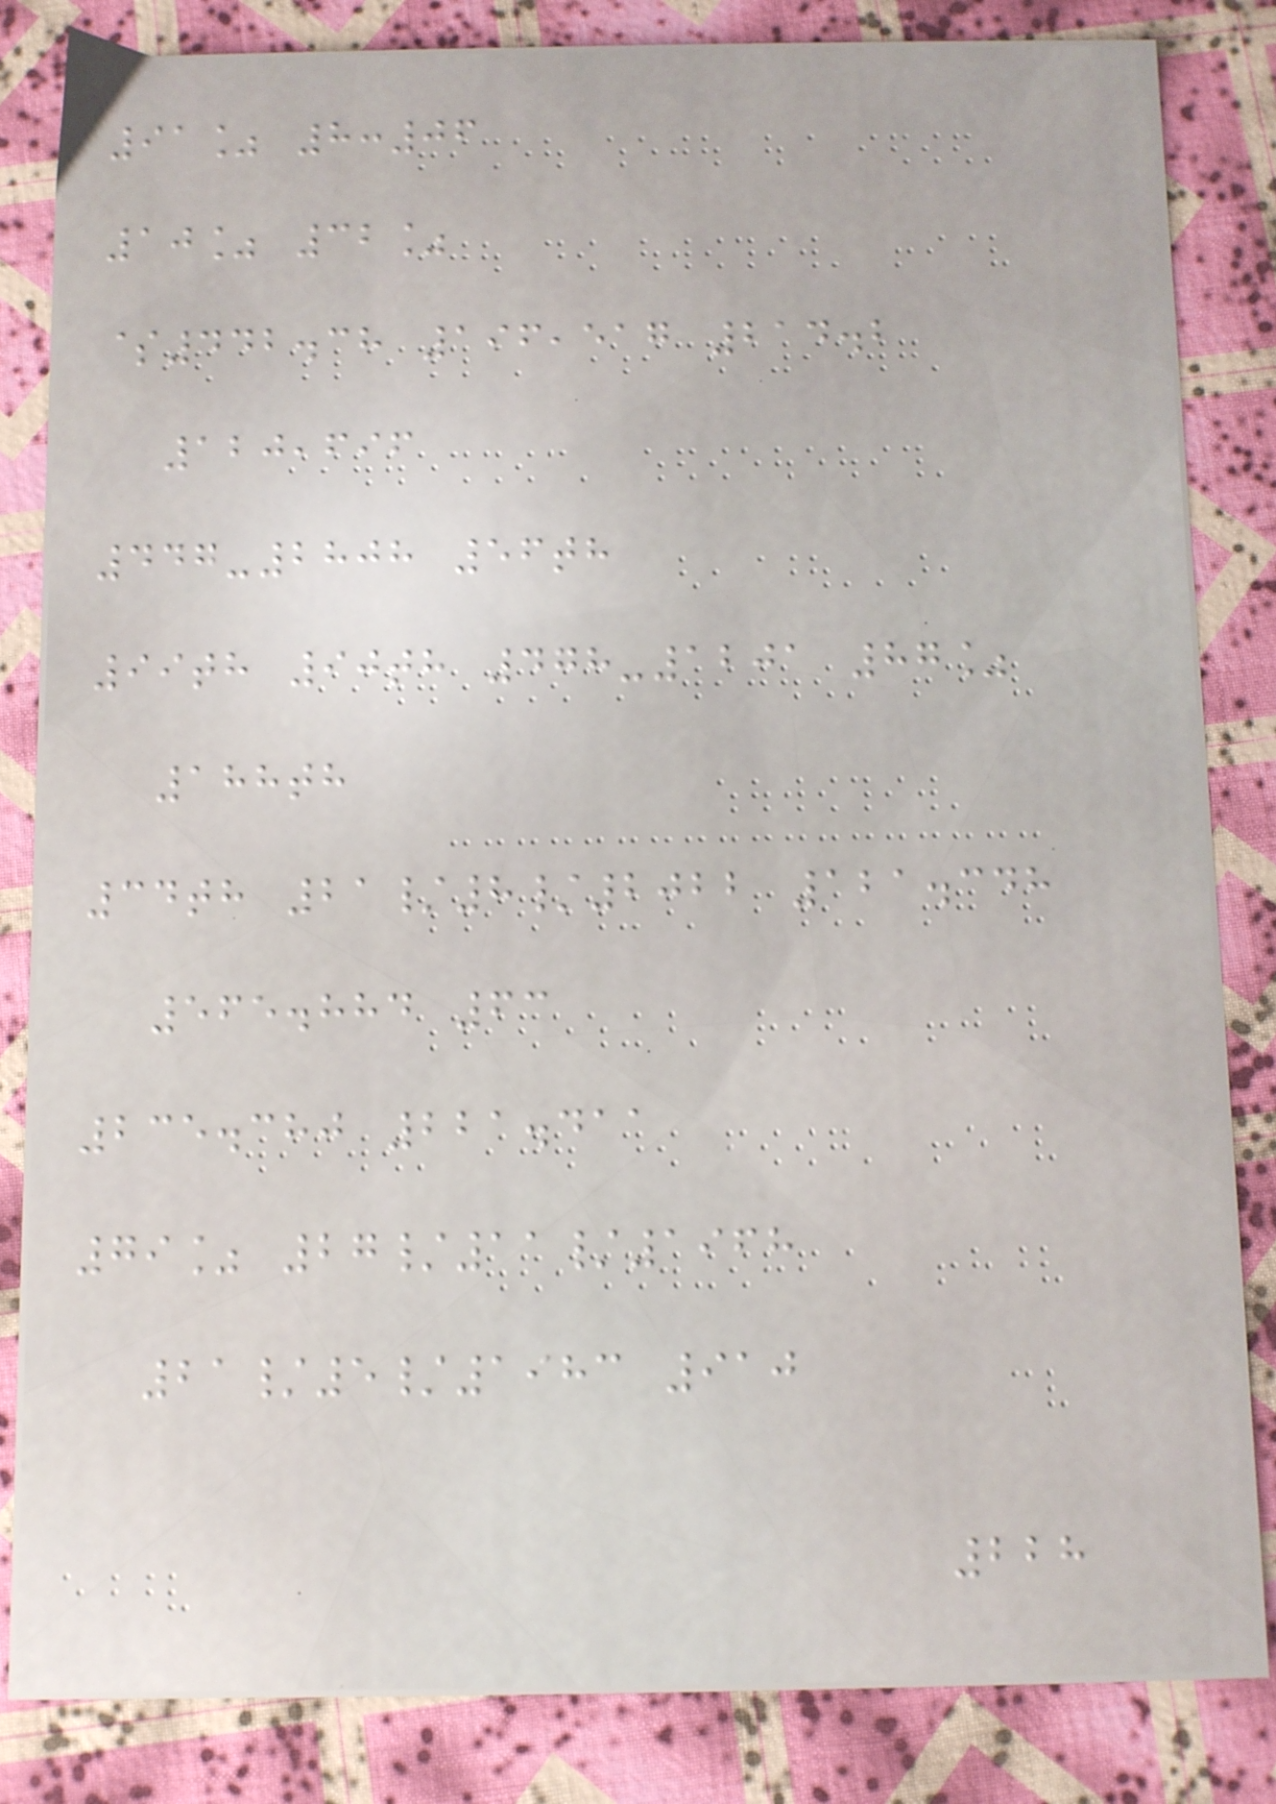91% 8:06
10% 32%
$442.38 196,517 214.2
120,696
447-2808 56th
99th 90th 478-1201 87%
188th
34th 21/8/2022 121.348
565.884 63
235.380 221.411
79% 27/11/1968
21/5/1983 910
228
